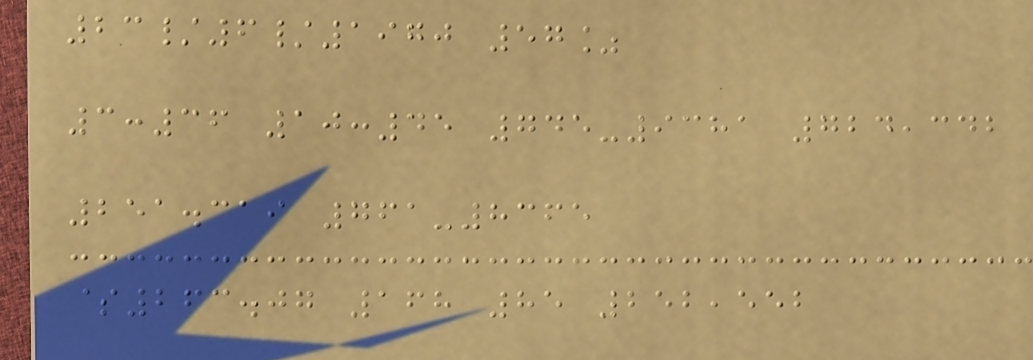23/6/1970 57%
3:36 10:45 745-9381 724,342
251.319 761-8365
$263.07 168 85 252,552
